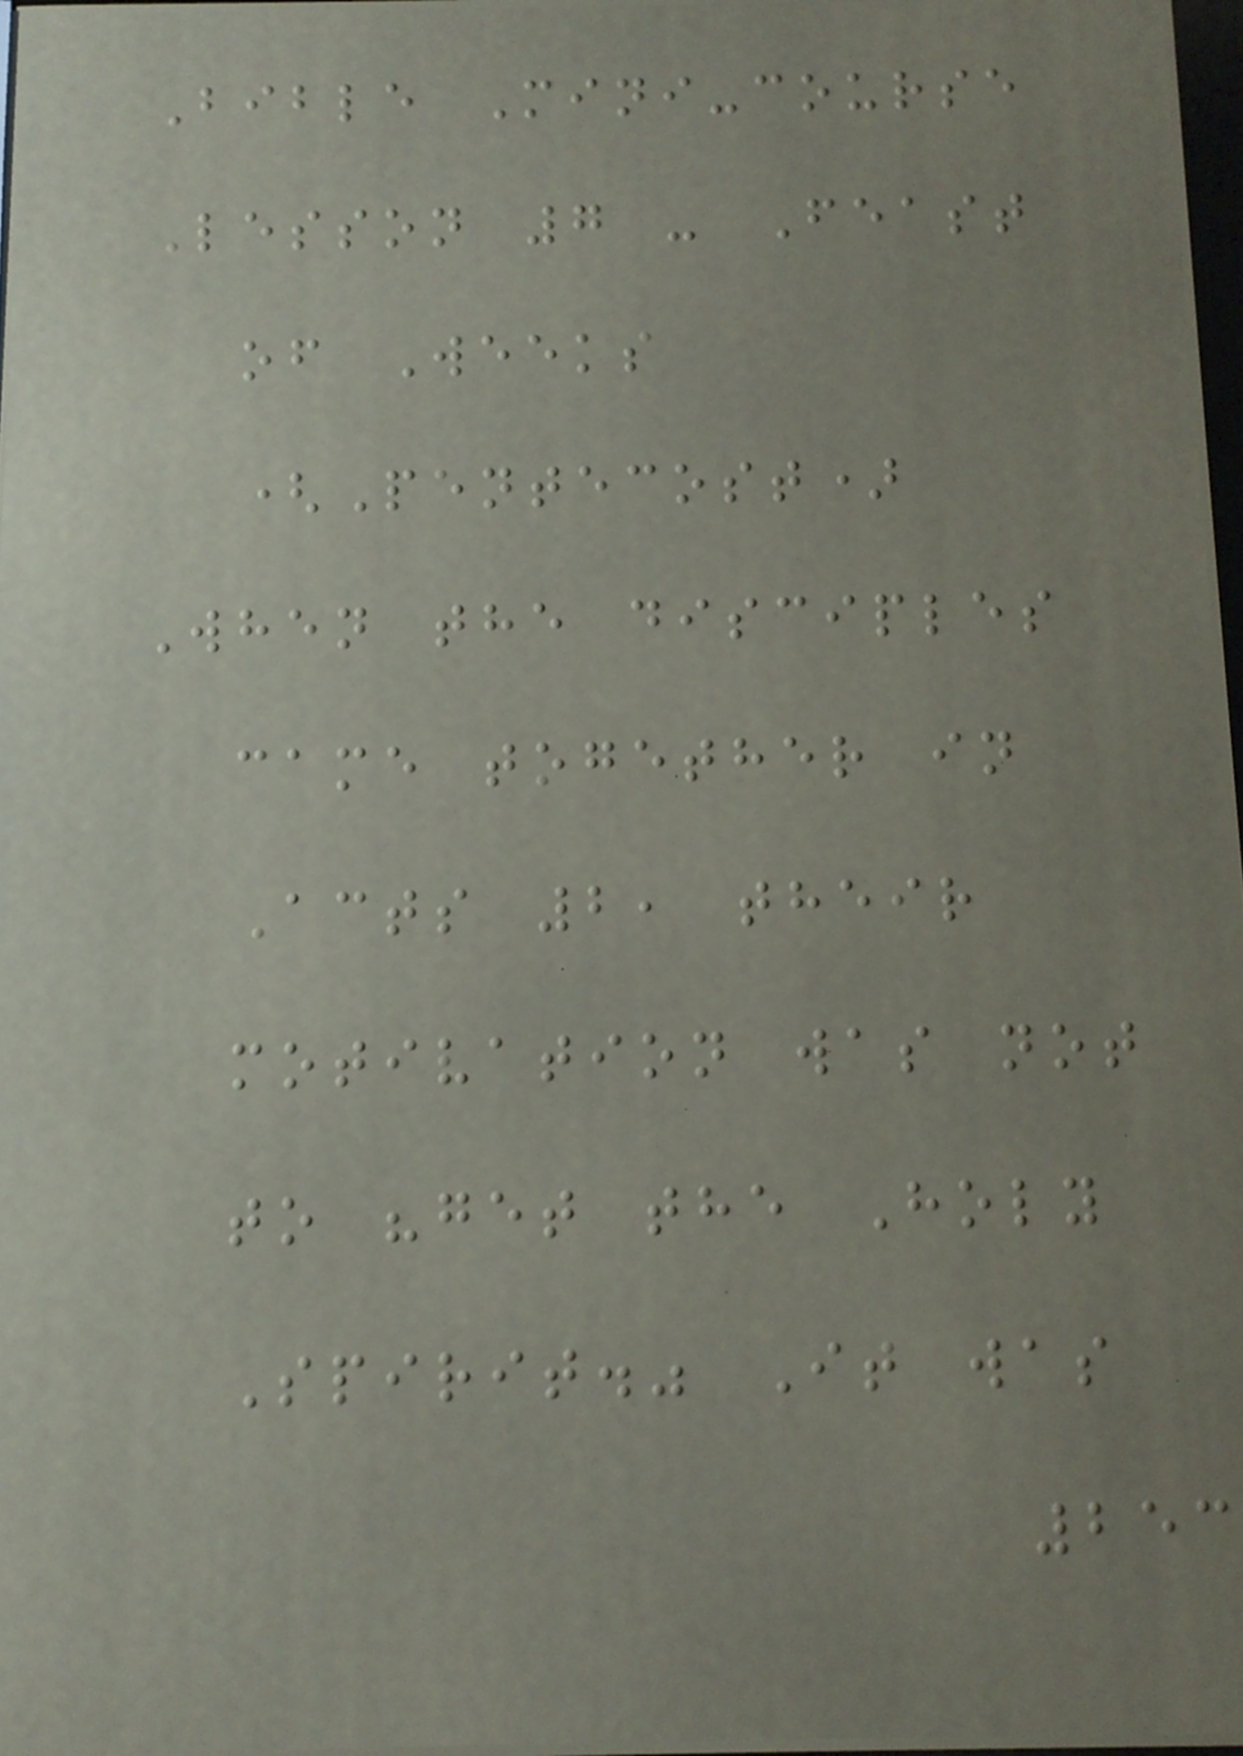Bible Mini-course
Lesson 7 - Feast
of Weeks
(Pentecost)
When the disciples
came together in
Acts 2, their
motivation was not
to "get the Holy
Spirit." It was
253
